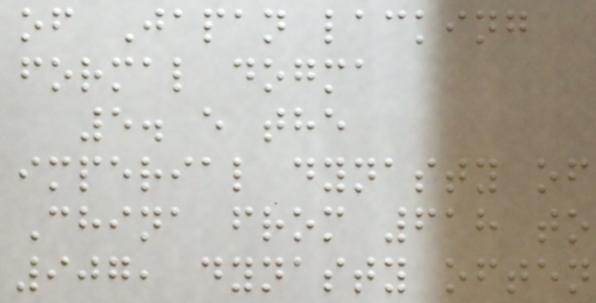of Japan lacking
formal dogma
5. e the
imperial dynasty of
China from 618 to
907, dynasty often
